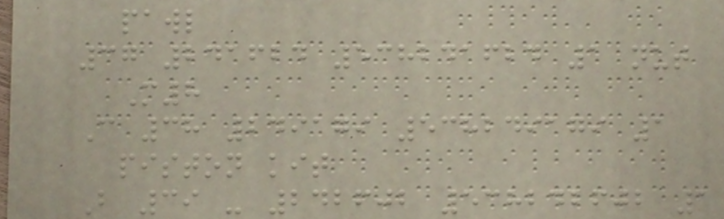pawl
37 241624 538241624 1 nut
M8
C 38 249179 538249179 1
piston kit
B 39 - 242602 538242602 1
